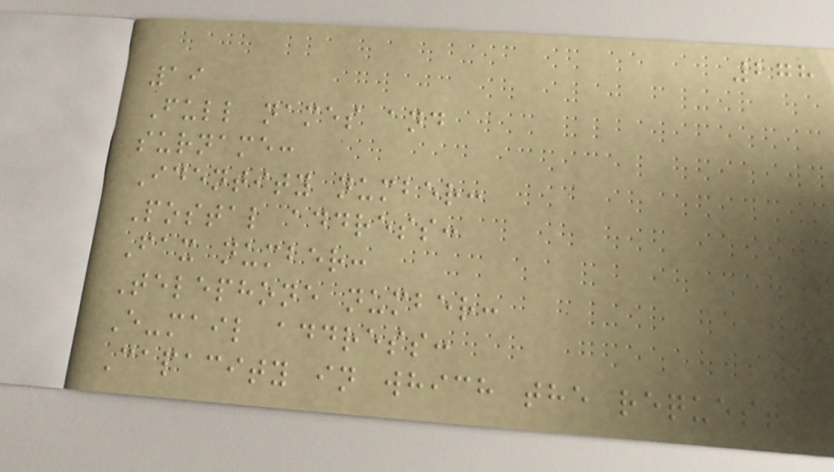278
19
Full names and
surname:
Identity number:
Postal address:
Fax number:
Telephone number:
E-mail address:
Capacity in which the request
